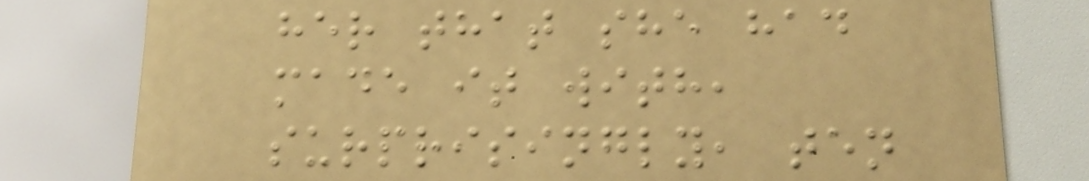her that she had
made it with,
surprisingly, ten
